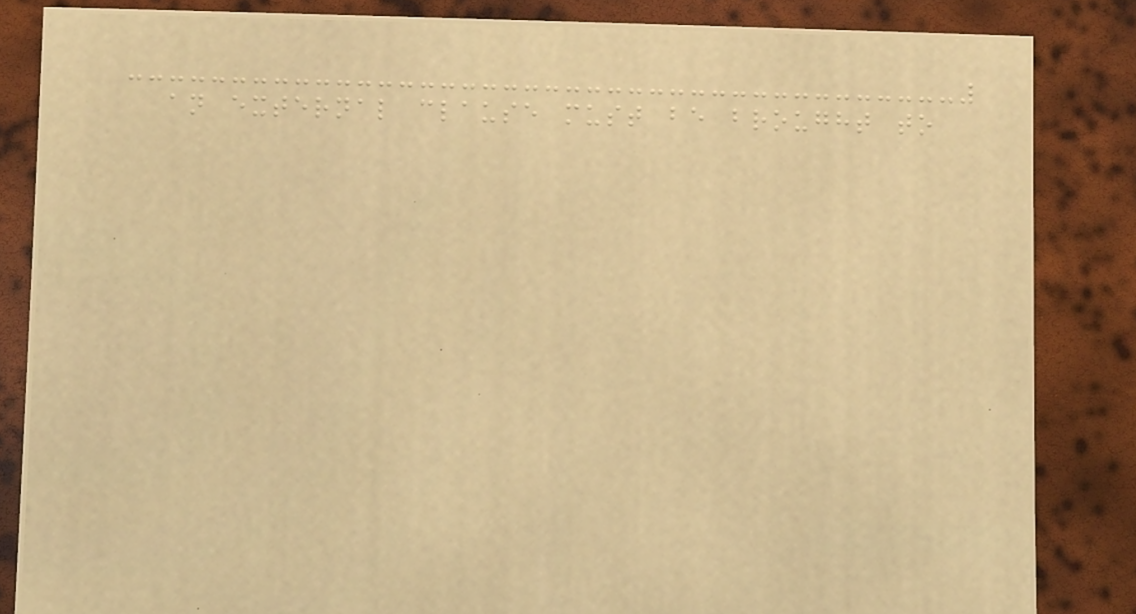an external clause must be brought to
